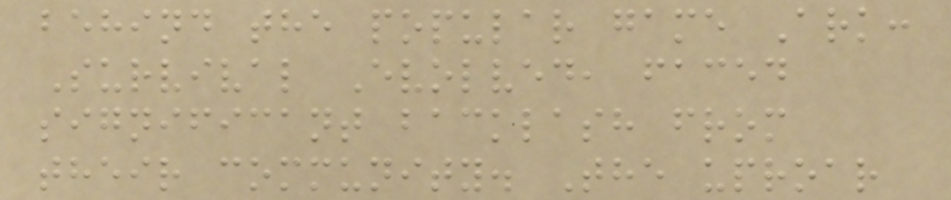behind the popular game Ark:
Survival Evolved, faced
significant backlash from
their community. The uproar
